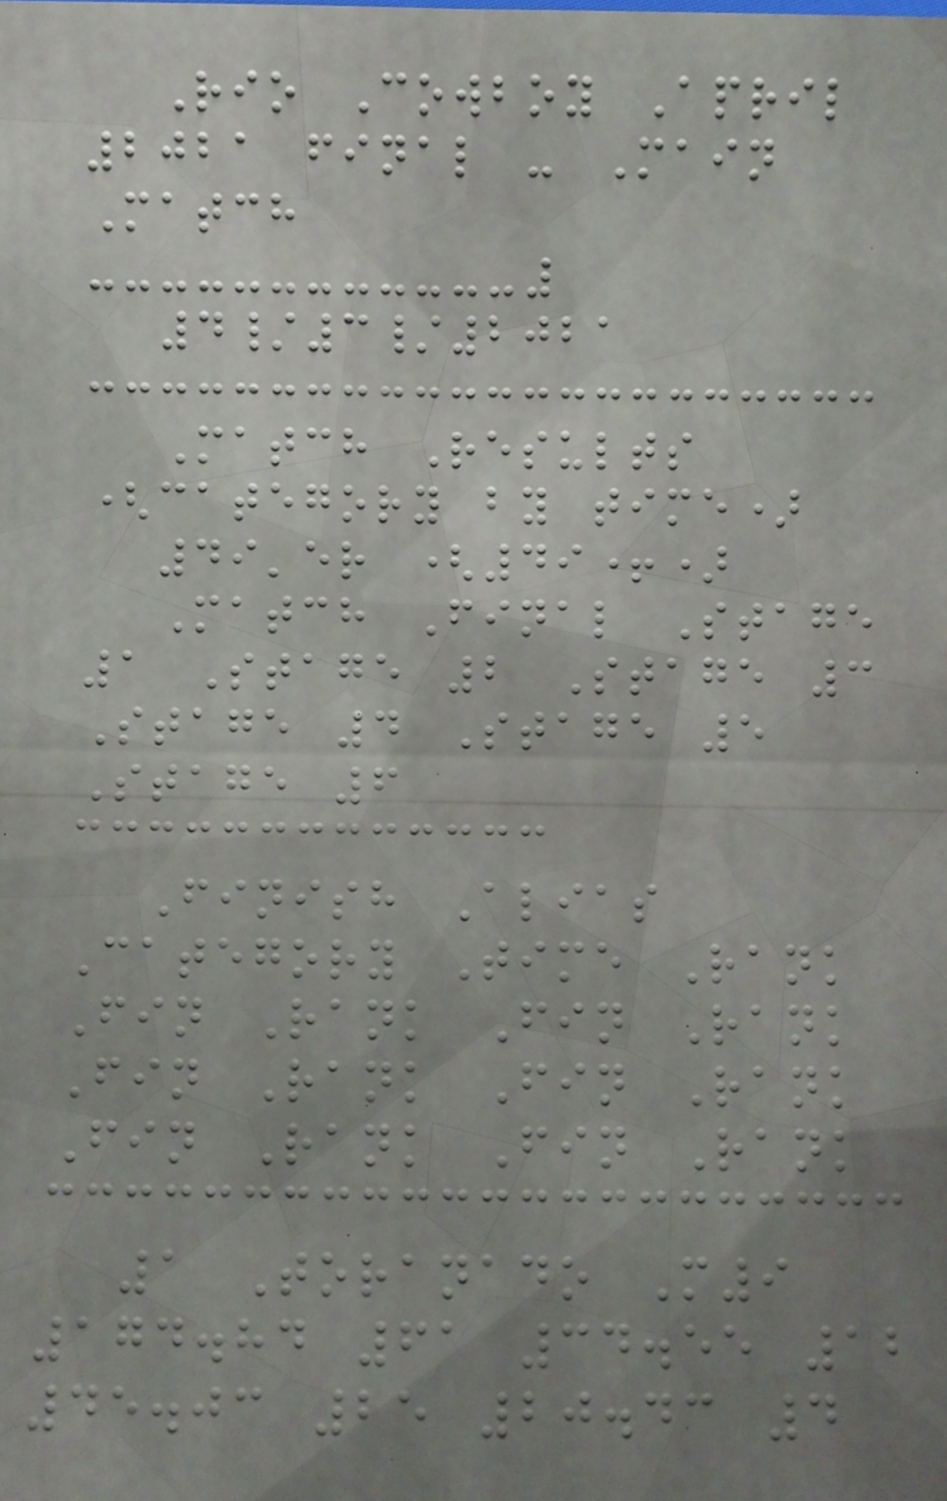Rio Cowboy April
2021 final - Main
Match
4/3/2021
Match Results
(category by time)
49'er (49+)
Match Final Stage
1 Stage 2 Stage 3
Stage 4 Stage 5
Stage 6
Finish Alias
Category Time Rank
Fin Rank Fin Rank
Fin Rank Fin Rank
Fin Rank Fin Rank
1 Toranado M9
174.84 61 34.55 12
45.03 25 20.43 4
